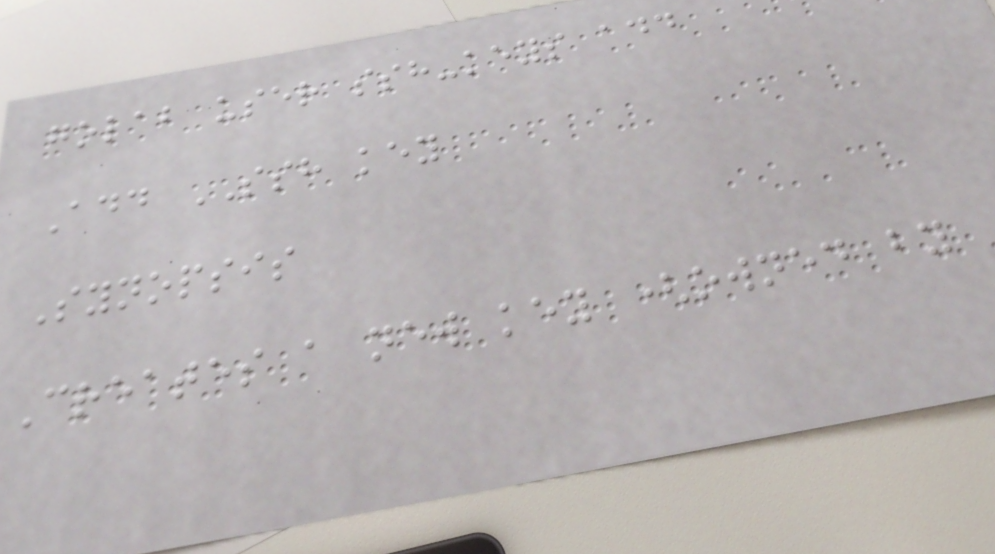golab user ssh-keys add
Add SSH key
Synopsis
Creates a new key (owned by
